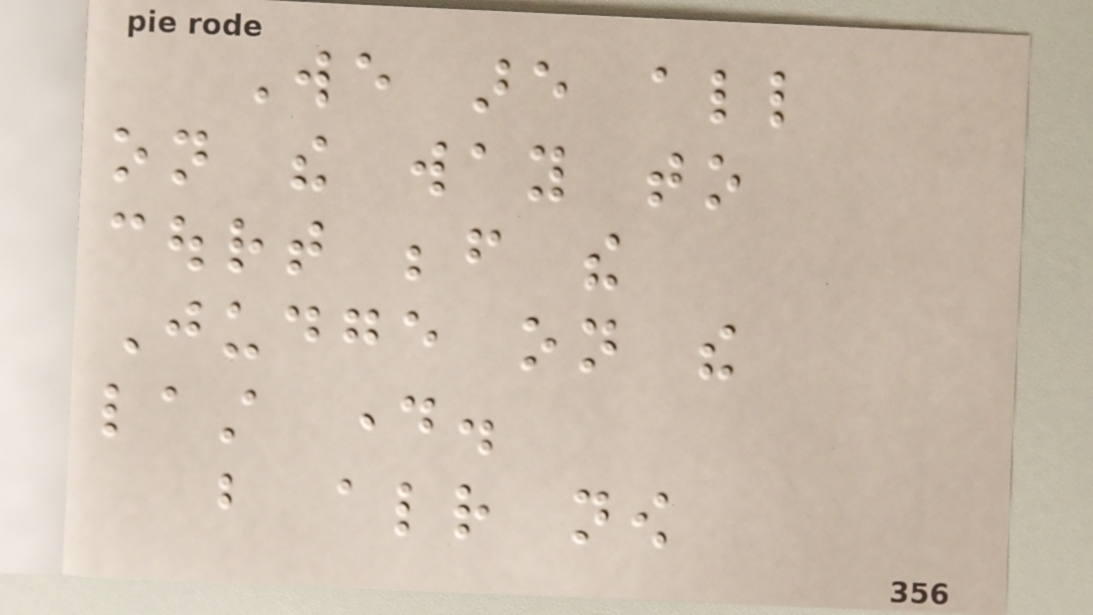We are all
on the way to
court before the
Judge on the
last day.
but already now
